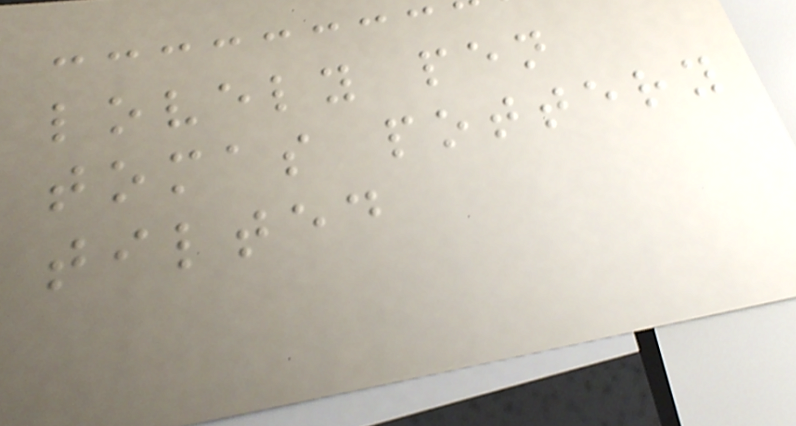lovely pen
tomas pottery
tilted
